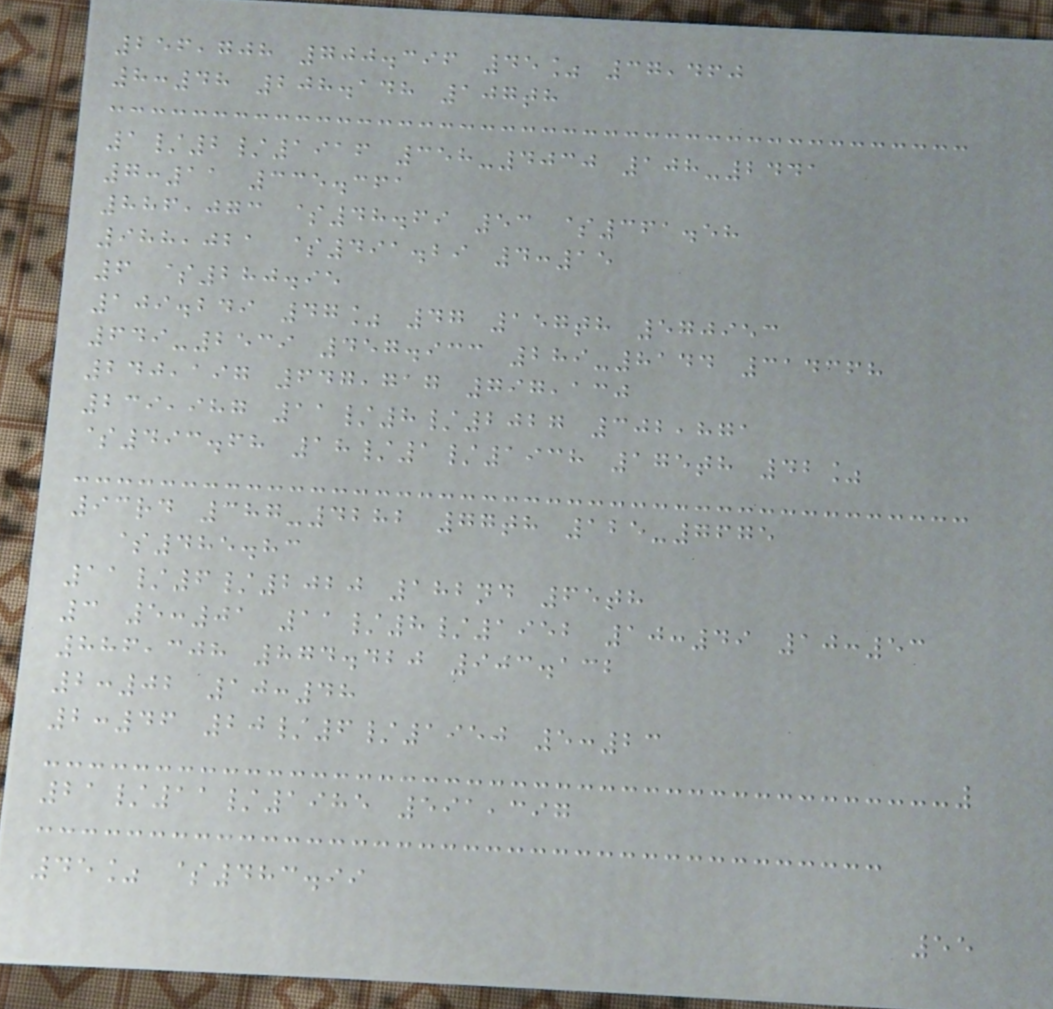256,708 700.396 45% 37,460
8:48 208.148 107th
1/2/1916 358-4030 108-2441
7:11 335.361
886,073 $48.69 53 $361.58
988,021 $491.29 4:15
6 $280.95
109.249 47% 47 157th 570953
649-2539 457.933 289-8144 314368
240,197 647,717 797,130
239,987 11/8/2027 302,871
$493.68 18/1/1938 175th 42%
93rd 387-4282 77th 125-7675
$485.83
11/6/2020 182nd 65th
3 5:01 11/8/1952 10:49 10:53
886,308 874.420 903.132
2:02 10:48
2:46 20/6/1950 5:23
21/11/1985 591,397
45% $483.99
55
